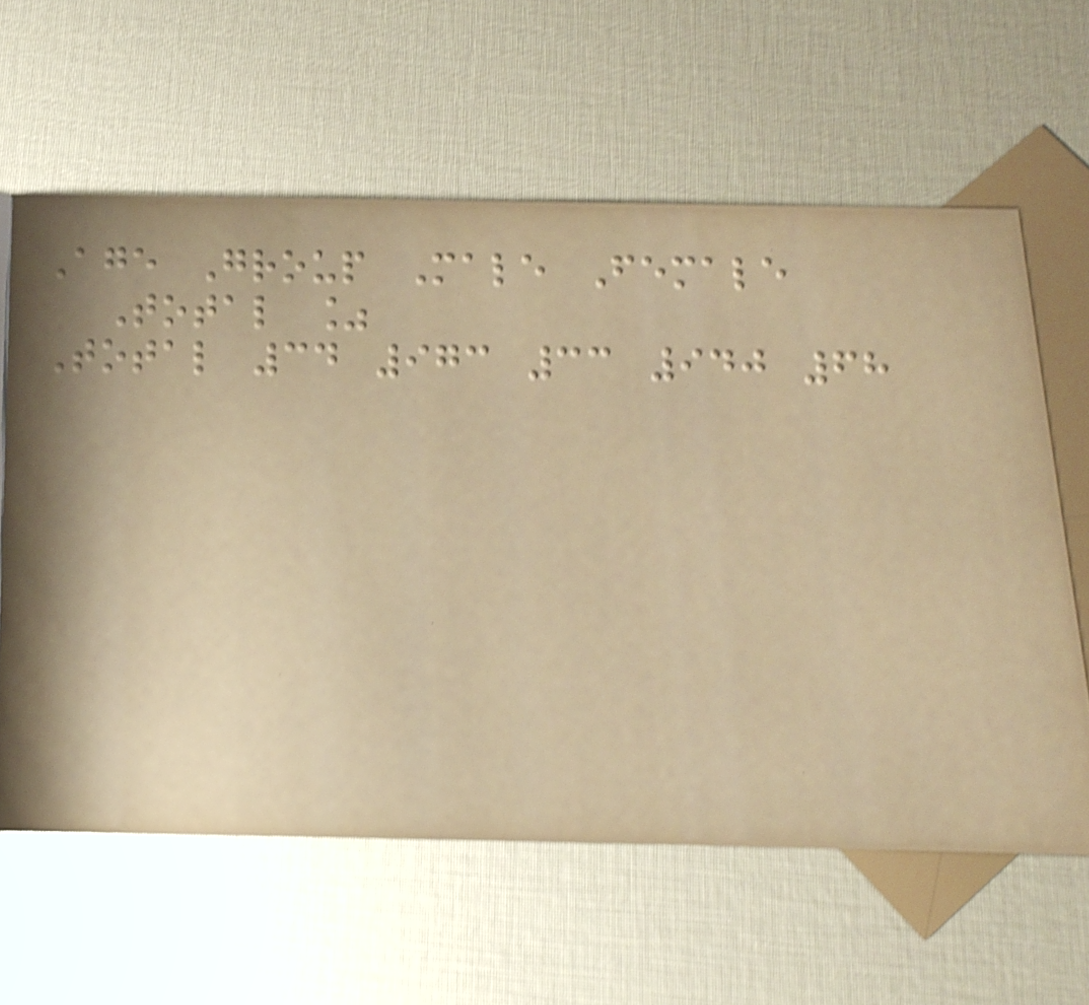Age Group Male Female
Total %
Total 34 973 33 940 68
